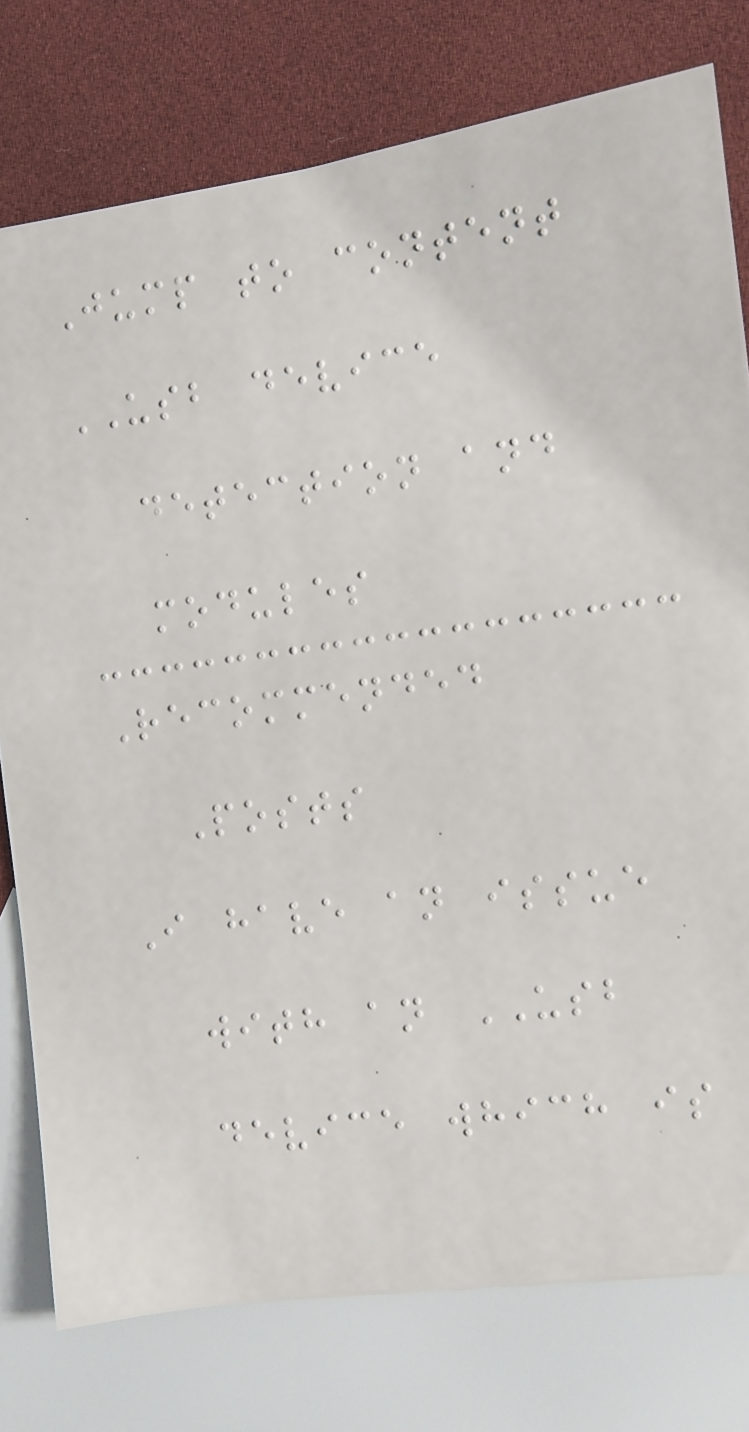Jump to content
USB device
detection and
modules
Recommended
Posts
I have an issue
with an USB
device which is
